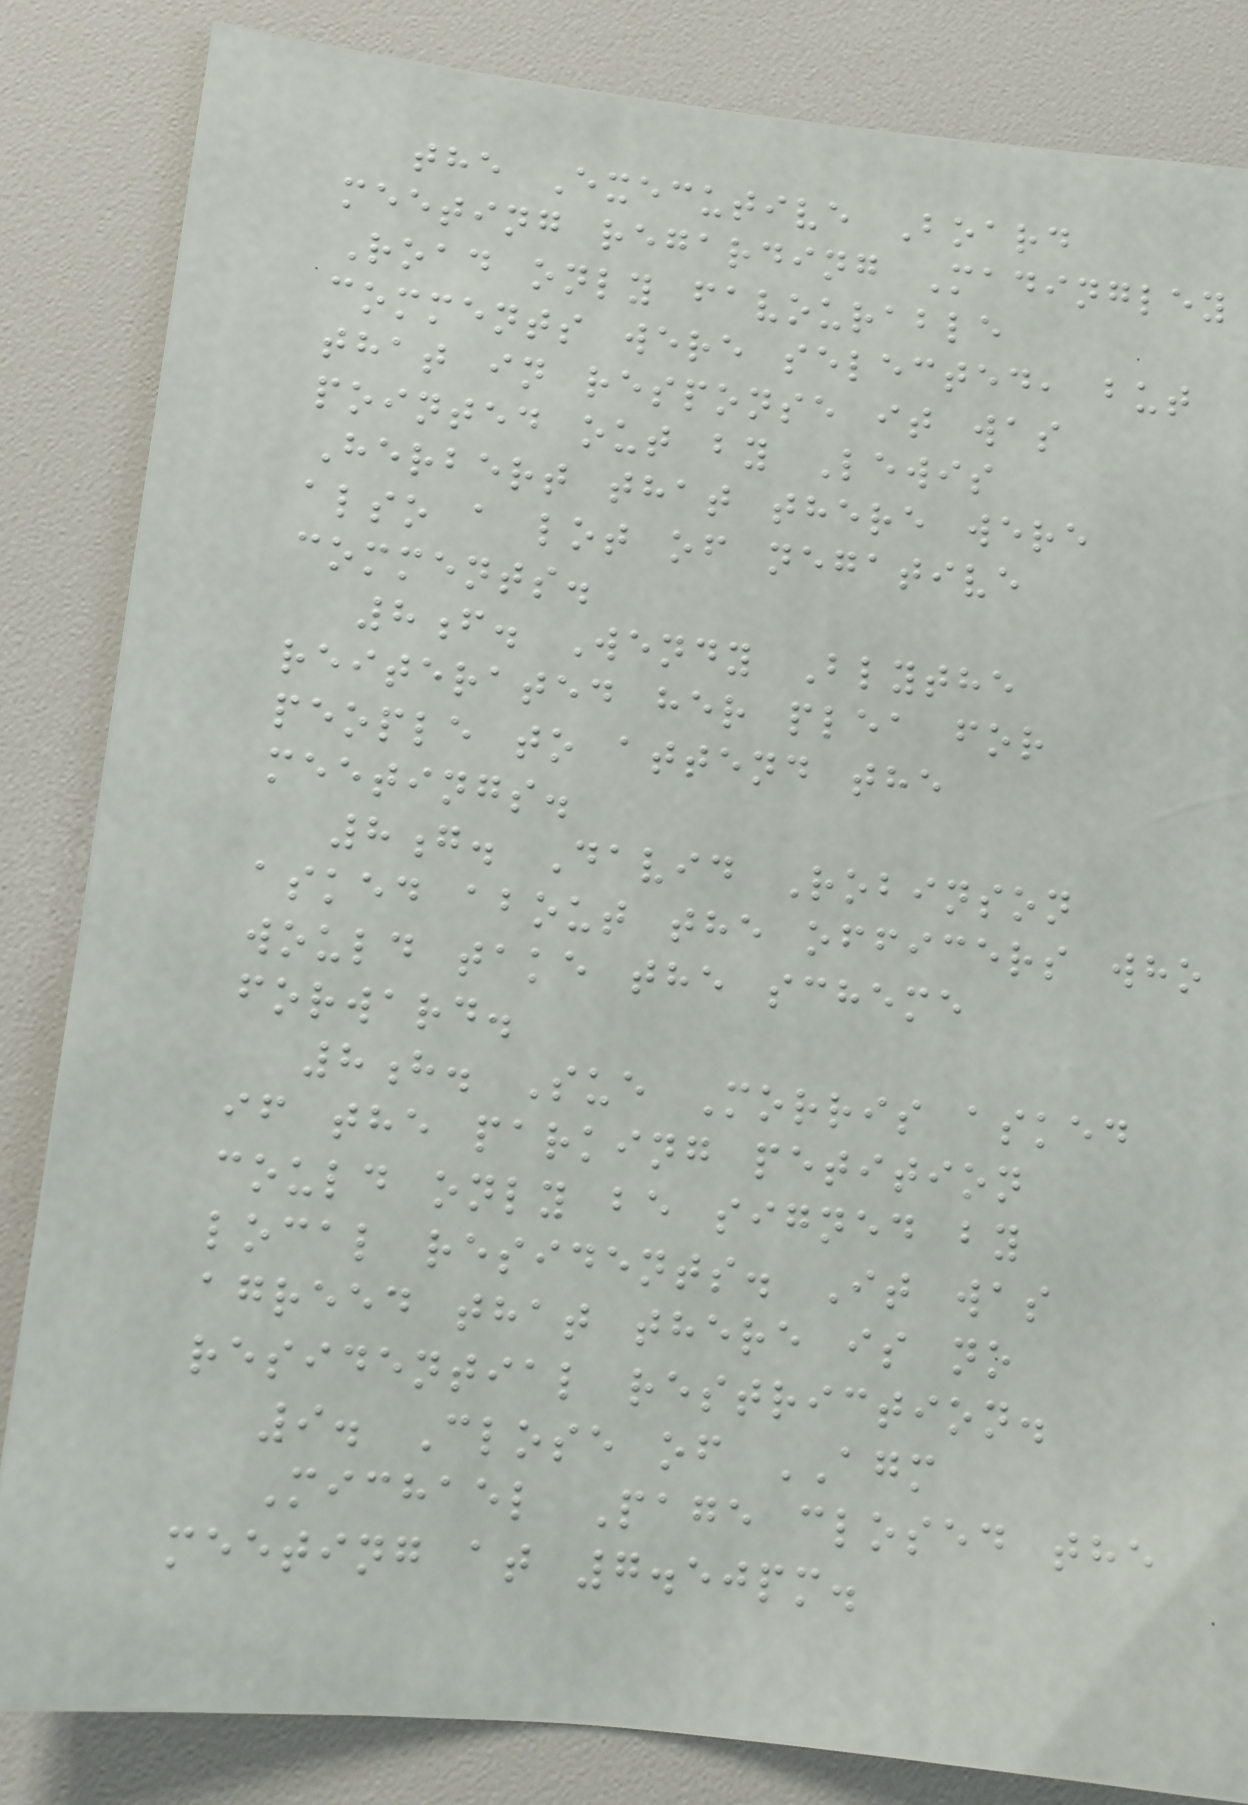the Executive Board
meeting regarding Madingley
Road only favourable
comments were selected, but
that in response it was
pointed out by Lewis
Herbert that there were
also a lot of negative
comments.
8f. Wendy Blythe
reiterated her plea for
people to attend the
meetings.
8g. David Robinson
asked about the officers who
would take the scheme
forward.
8h. Sue Morris asked
if the parking petition
could only be signed by
local residents. It was
agreed that there is no
residential restriction.
9. Close of AGM
Michael Page closed the
meeting at 7.50pm.
